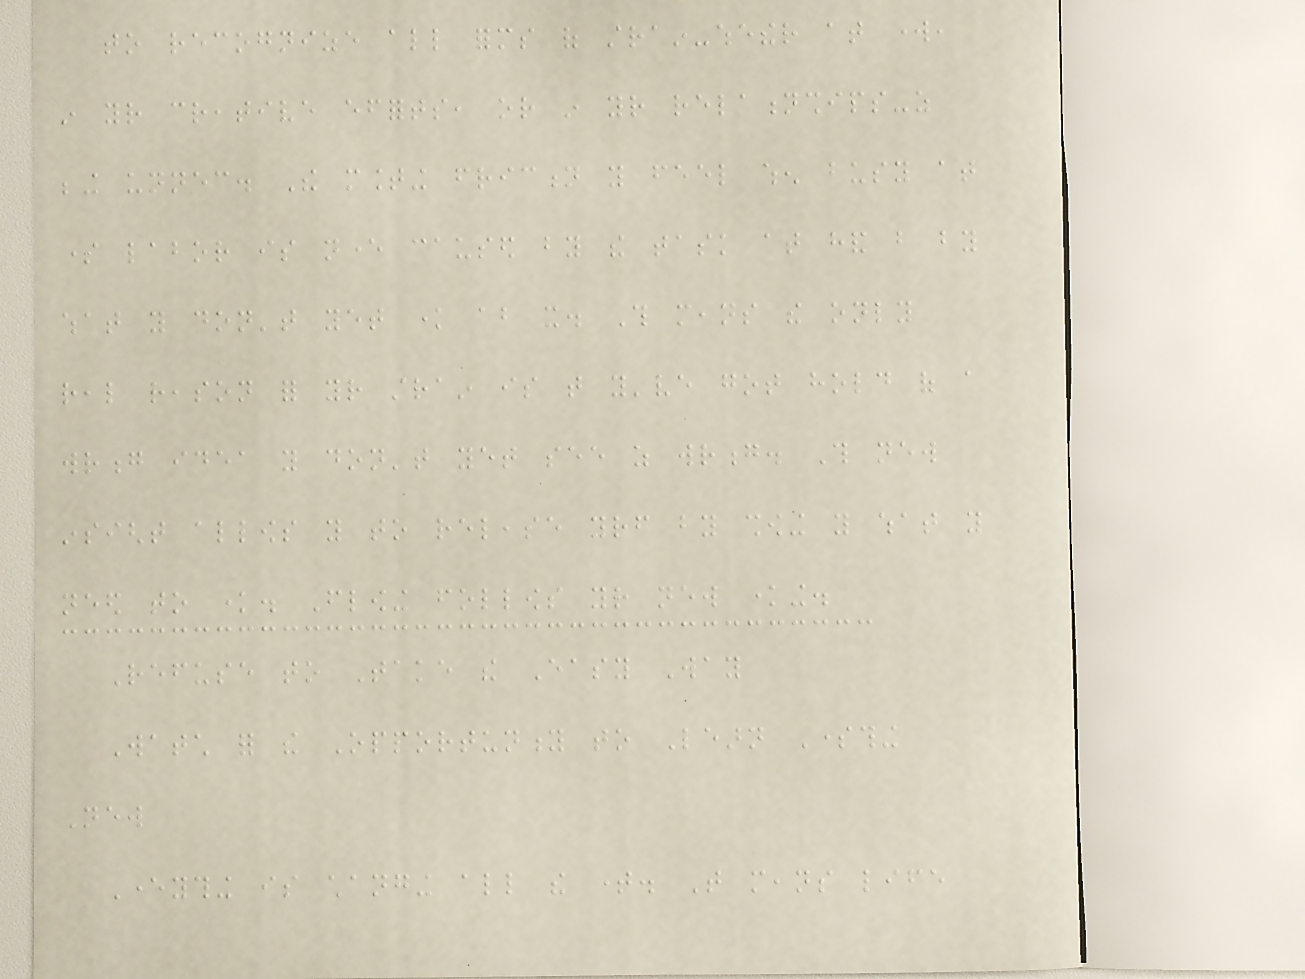to recognize all forms of strain-whether at work,
in your creative efforts, or in your relationships-as
being unnecessary. The mounting friction you feel when busy at
some labor is never caused by the task at hand but by
what you don't yet know about it. This means the only
real reason for your strain is that you've got hold of a
wrong idea you don't yet see as wrong. This new
insight allows you to release yourself by showing you what you
need to know. Flowing follows your new knowing.
Refuse to Take the Easy Way
Watch for the Opportunity to Learn Something
New
Everything is changing all the time. That means life
